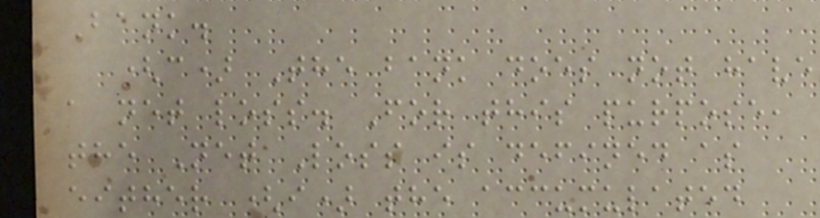Bank.
(c) The bank does not have
a net loss. For this purpose,
the Net Loss is defined as
either (i) the accumulated
